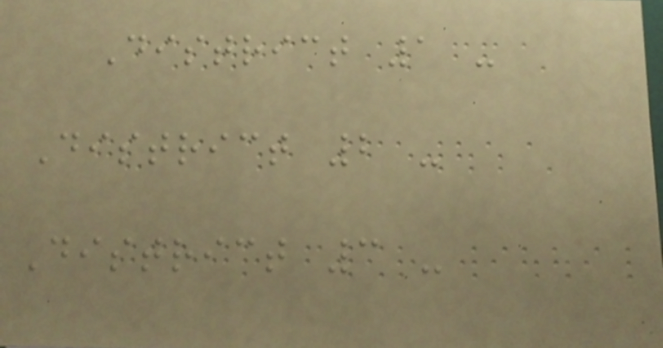District 1 -
District 2 -
District 3 -
